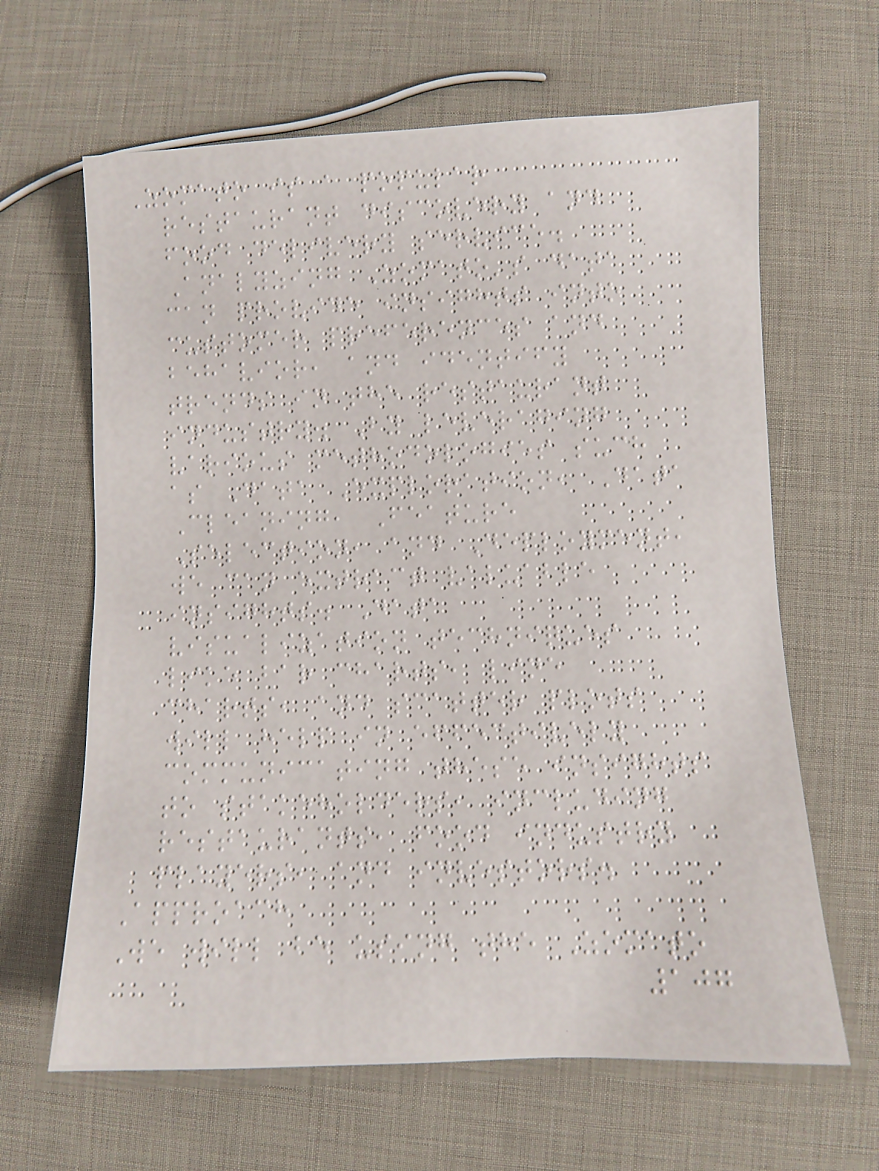Zomato is a popular
restaurant discovery and
food delivery service.
Analyzing Zomato's data
can provide insights into
customer preferences and
behavior, and identify
trends in the restaurant
industry. By leveraging
various methodologies such
as Data Exploration, Data
Cleaning, Feature
Selection, and Deployment,
we can extract valuable
insights. Data
visualization techniques
like bar charts, line
charts, and scatter plots
will help in effectively
communicating these insights
to stakeholders, including
restaurants, food industry
players, and investors.
Approach
We will be using the Zomato
107
